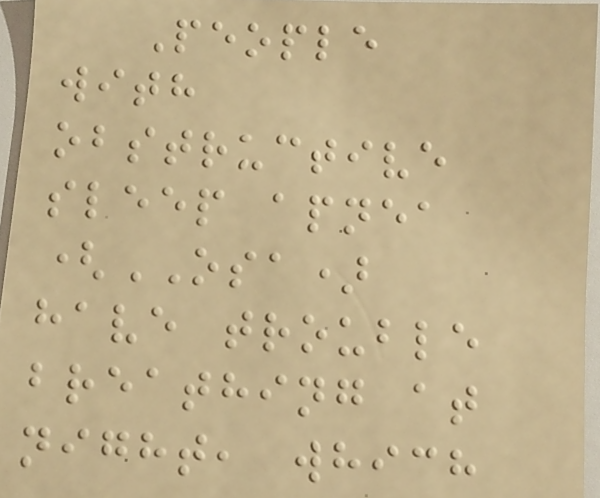People
with
obstructive
sleep apnea
(OSA)
have trouble
breathing at
night, which
